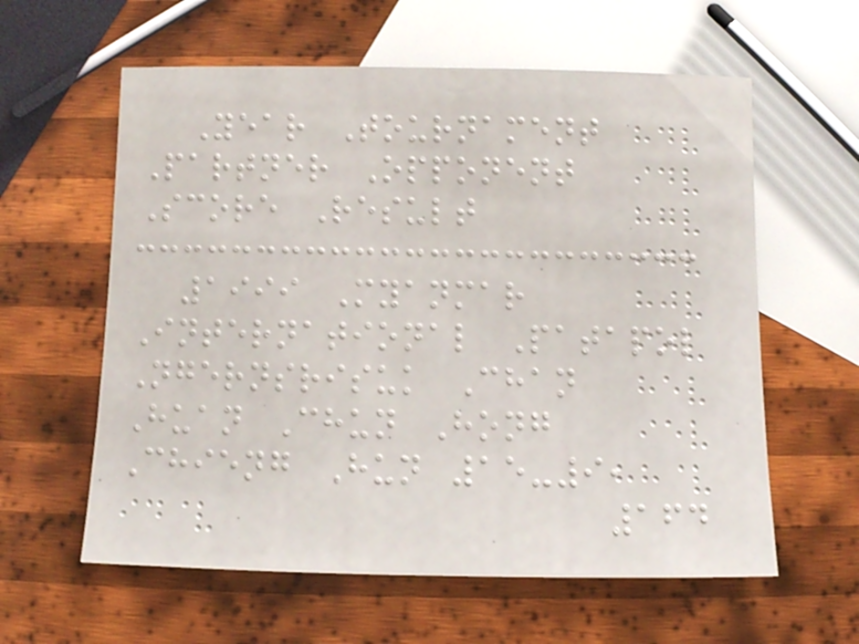Year Tournament
Partner Opponent
Score Result
1999 Myanmar
International Patapol
Ngernsrisuk Chan
Huan Chun Hong
Chieng Hun 15-9,
164
